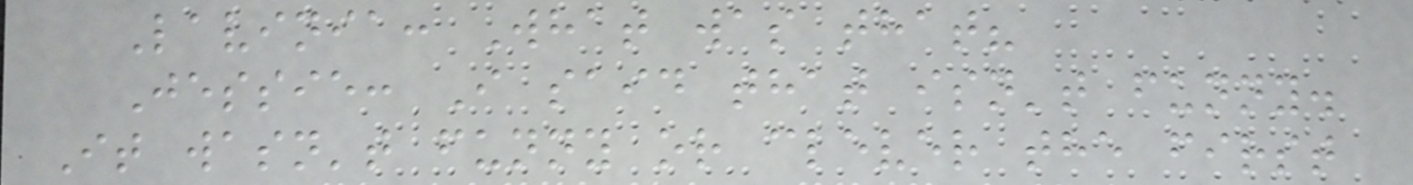Lavinia: What was that?
Jessie: I said that isn't funny.
It wasn't funny or clever the first
